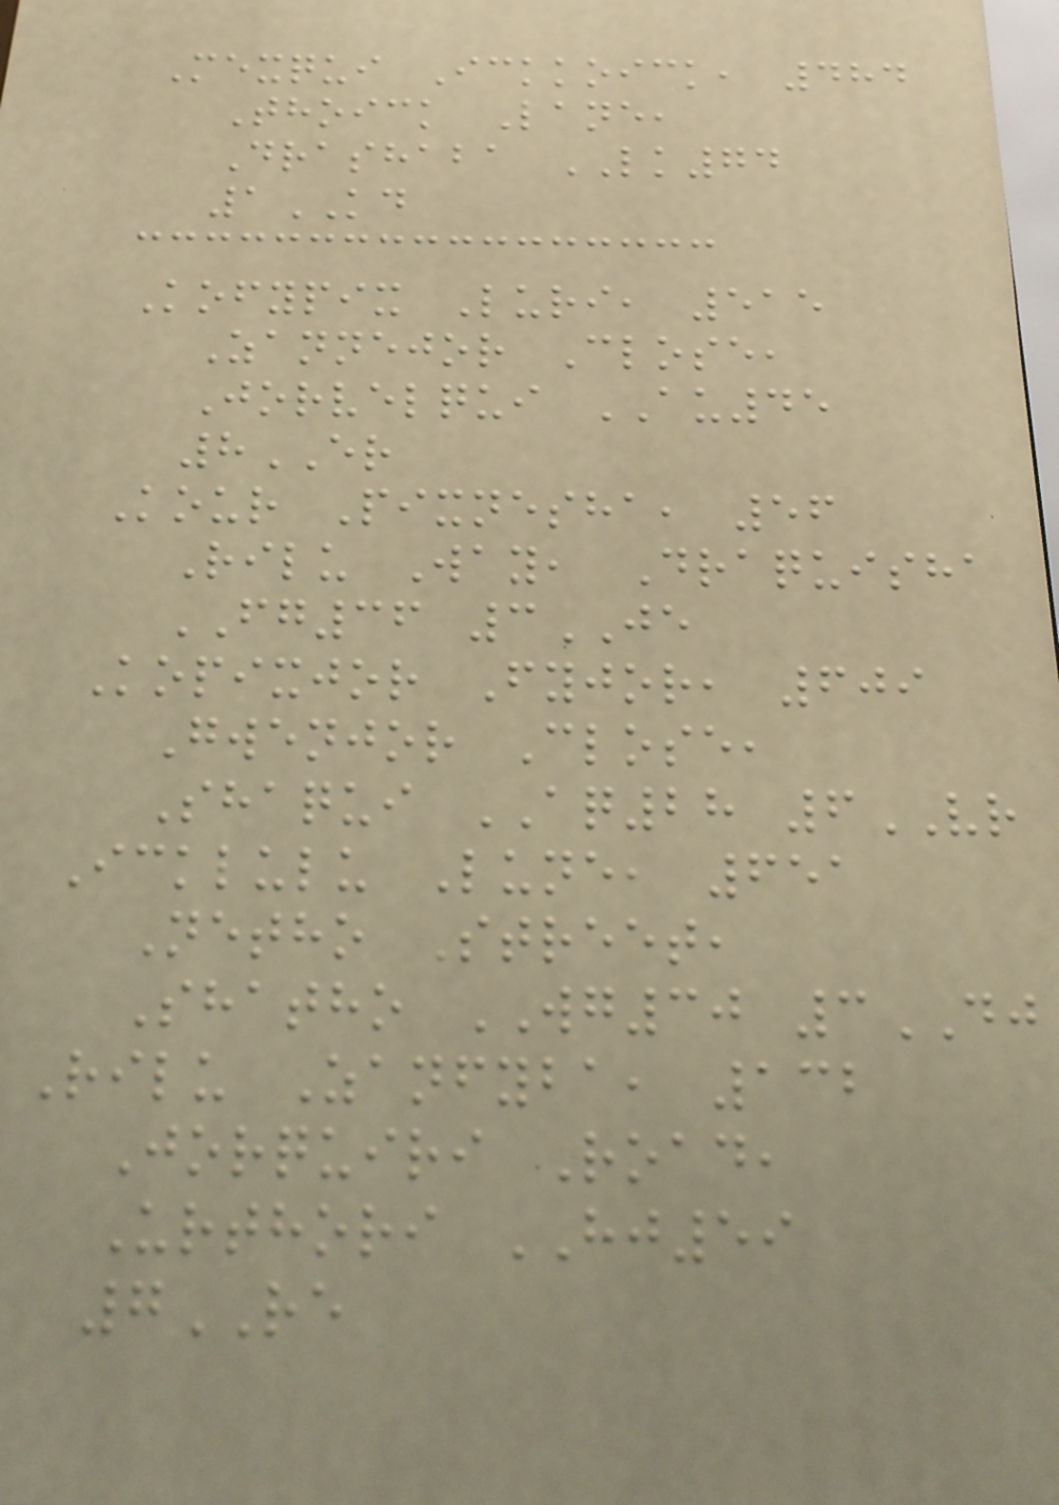Mexqui Ickkoick, 484
Thoick Lane,
Drashaba LK74
1KD
Kofypix Luri, 515
Zannejor Close,
Jorvelqui AU45
8ER
Kour Pixnesha, 56
Rilu Way, Draquisha
FG36 3JE
Kopixjor Fyjor, 609
Gwenjor Close,
Shaqui AQ28 6VR
Icklulu Lune, 651
Netho Street,
Shatho WG30 3DJ
Rilu Zanfyba, 132
Jorquiri Road,
Urthori HJ59
7RE
